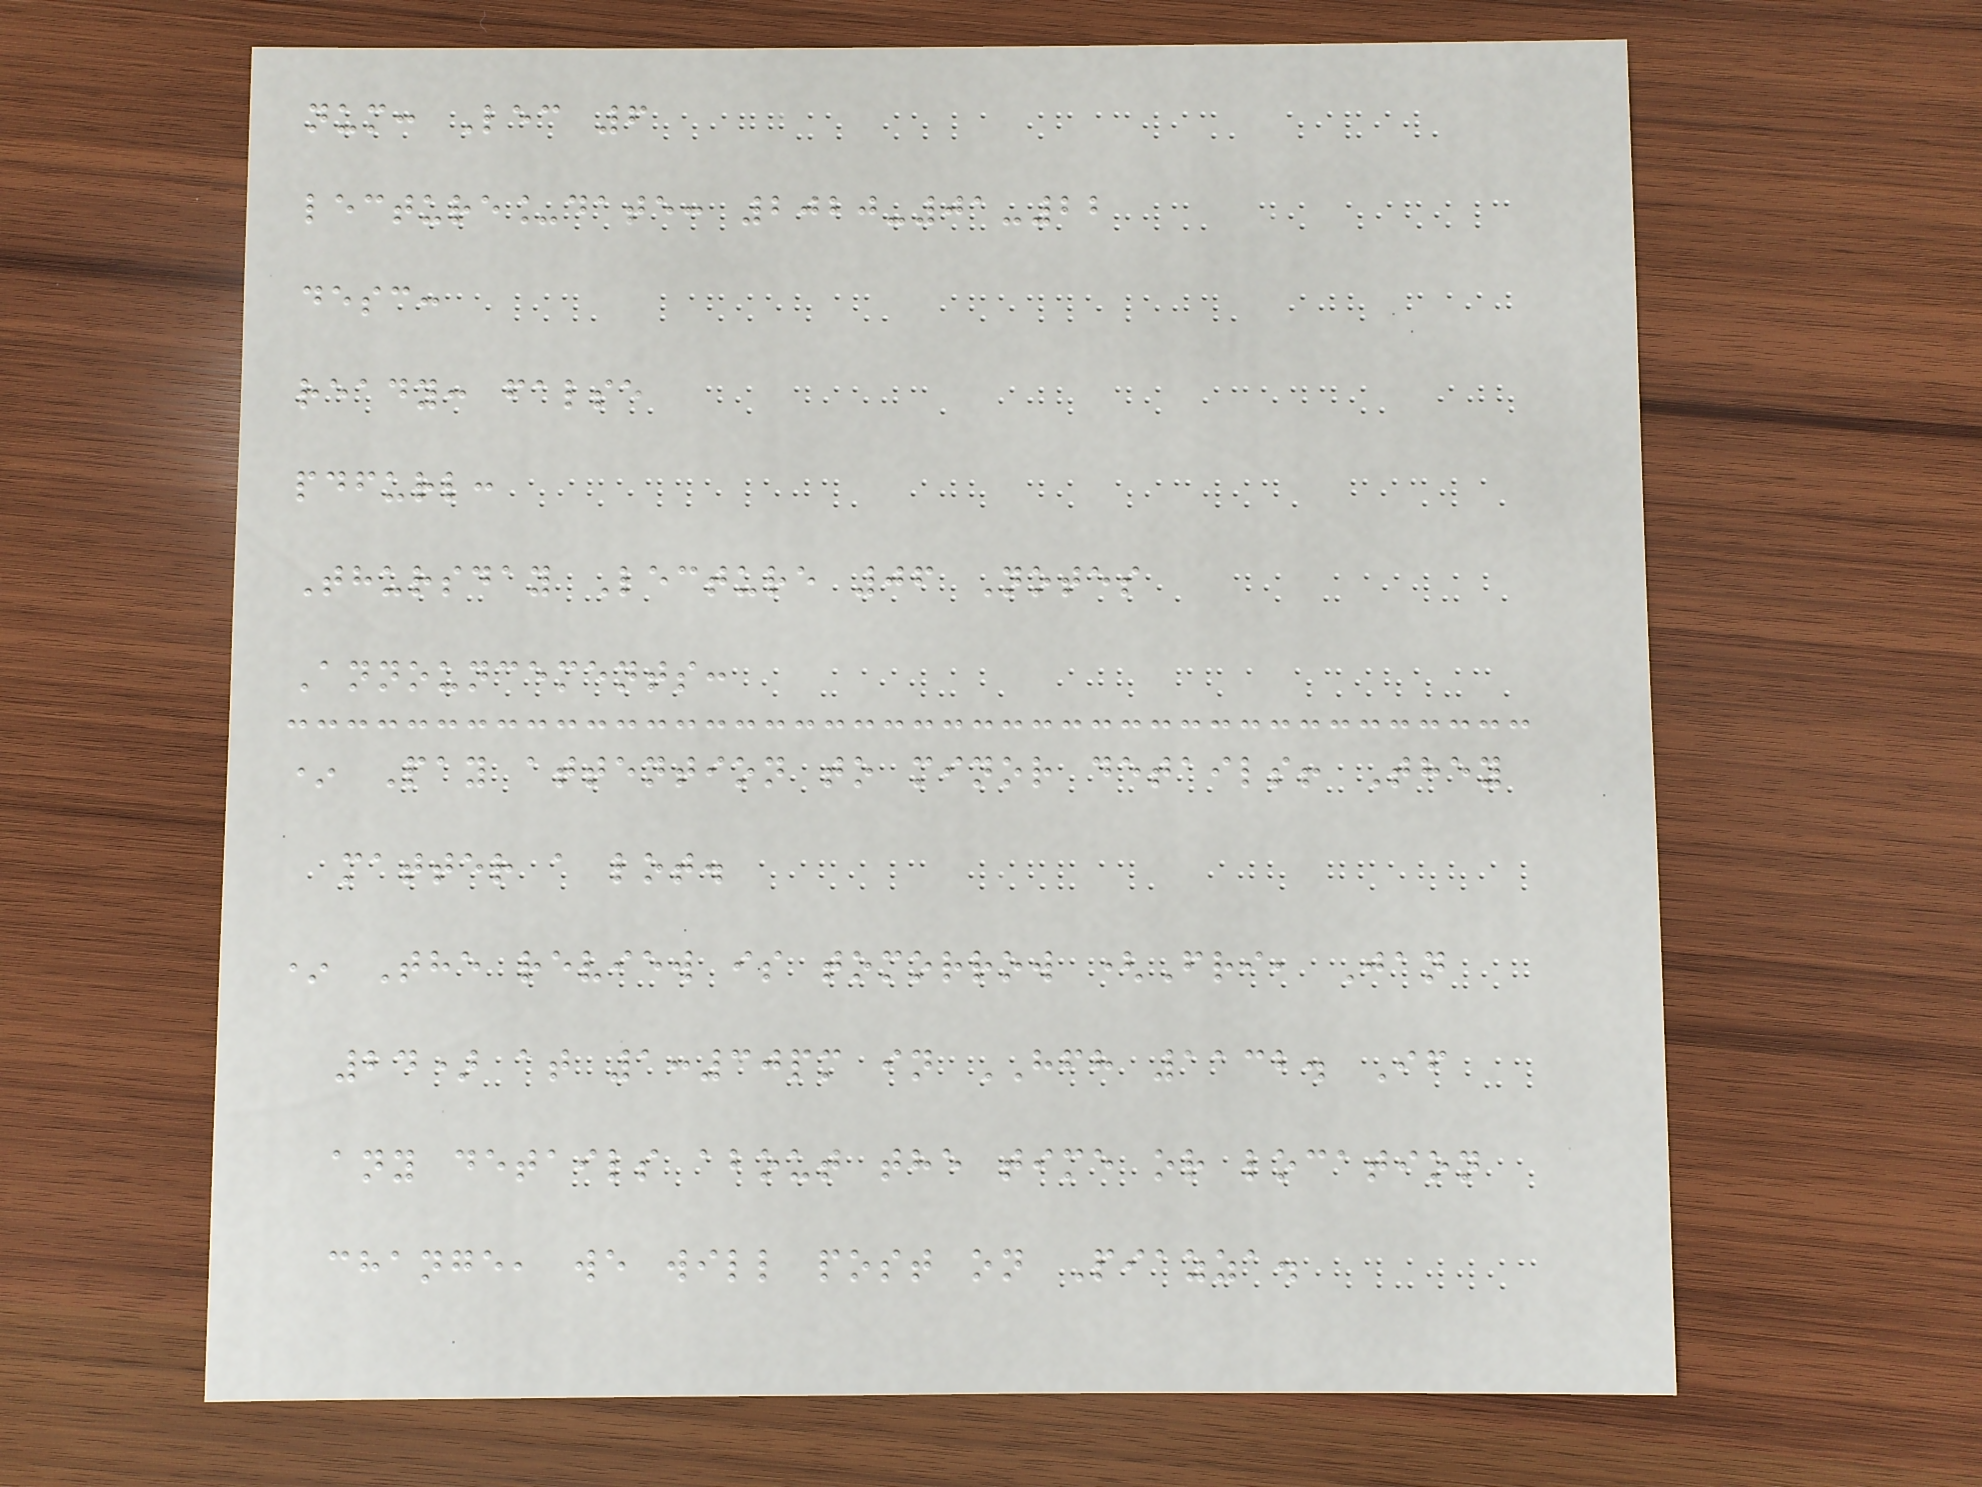num: Lec 6
lecture_date: 2020-01-22
desc:
ready: false
pdfurl:
Thursday Lecture 06 Notes
Announcements:
* Pay attention to minor details! They
matter a lot.
* The review is tomorrow (Fri, Jan
24) at 1:30pm in HFH 1132. If
any details about the time or location
change, we will post on Piazza.
